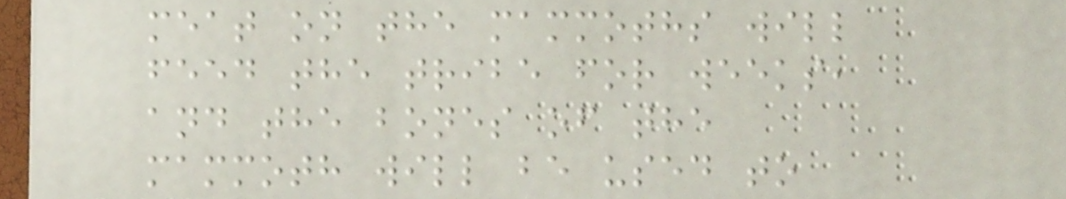meat on the mammoths will
feed the tribe for weeks,
and the bones of the
mammoth will be used to
